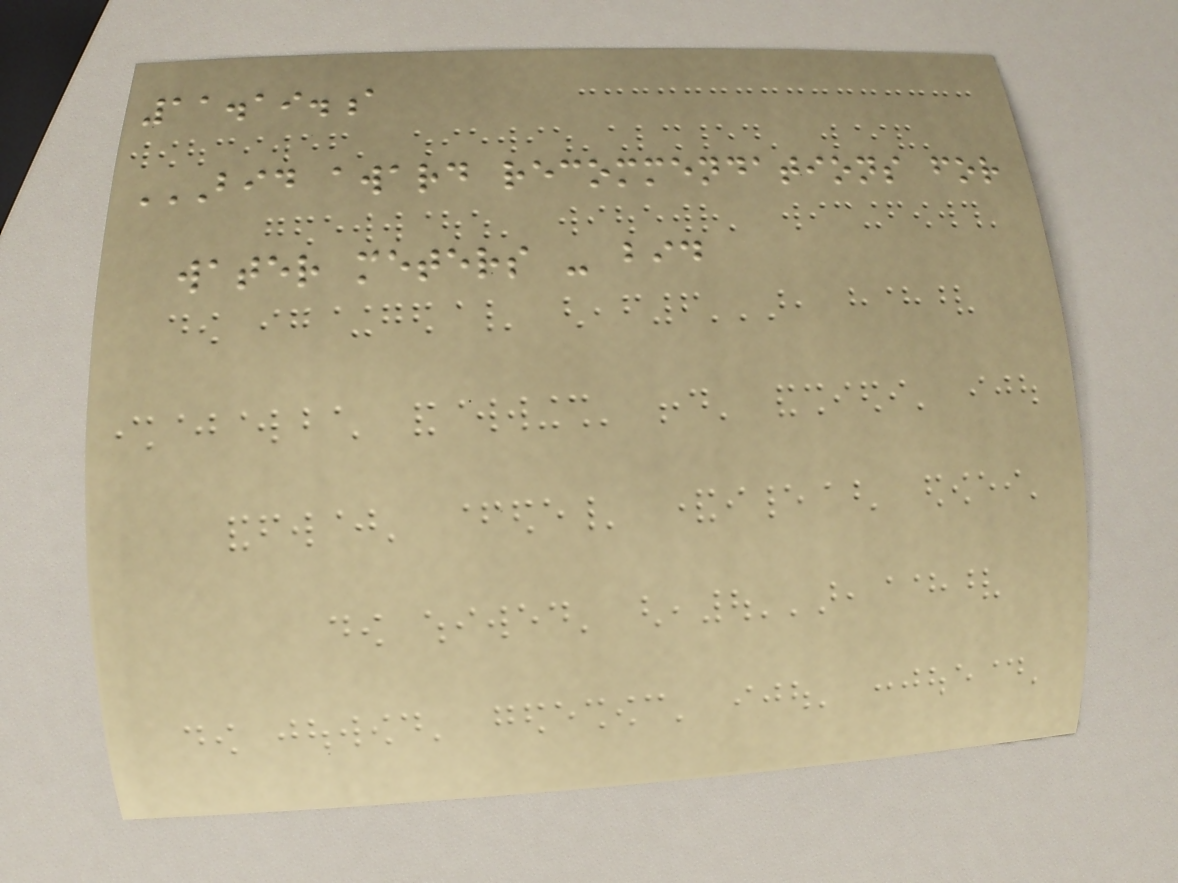11.19.a
BID AWARD RECOMMENDATIONS FOR
WATER METERS - BID
